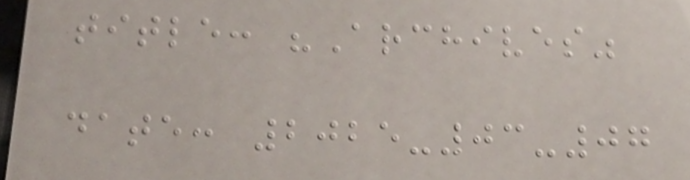title: "Archives"
date: 2025-03-07
